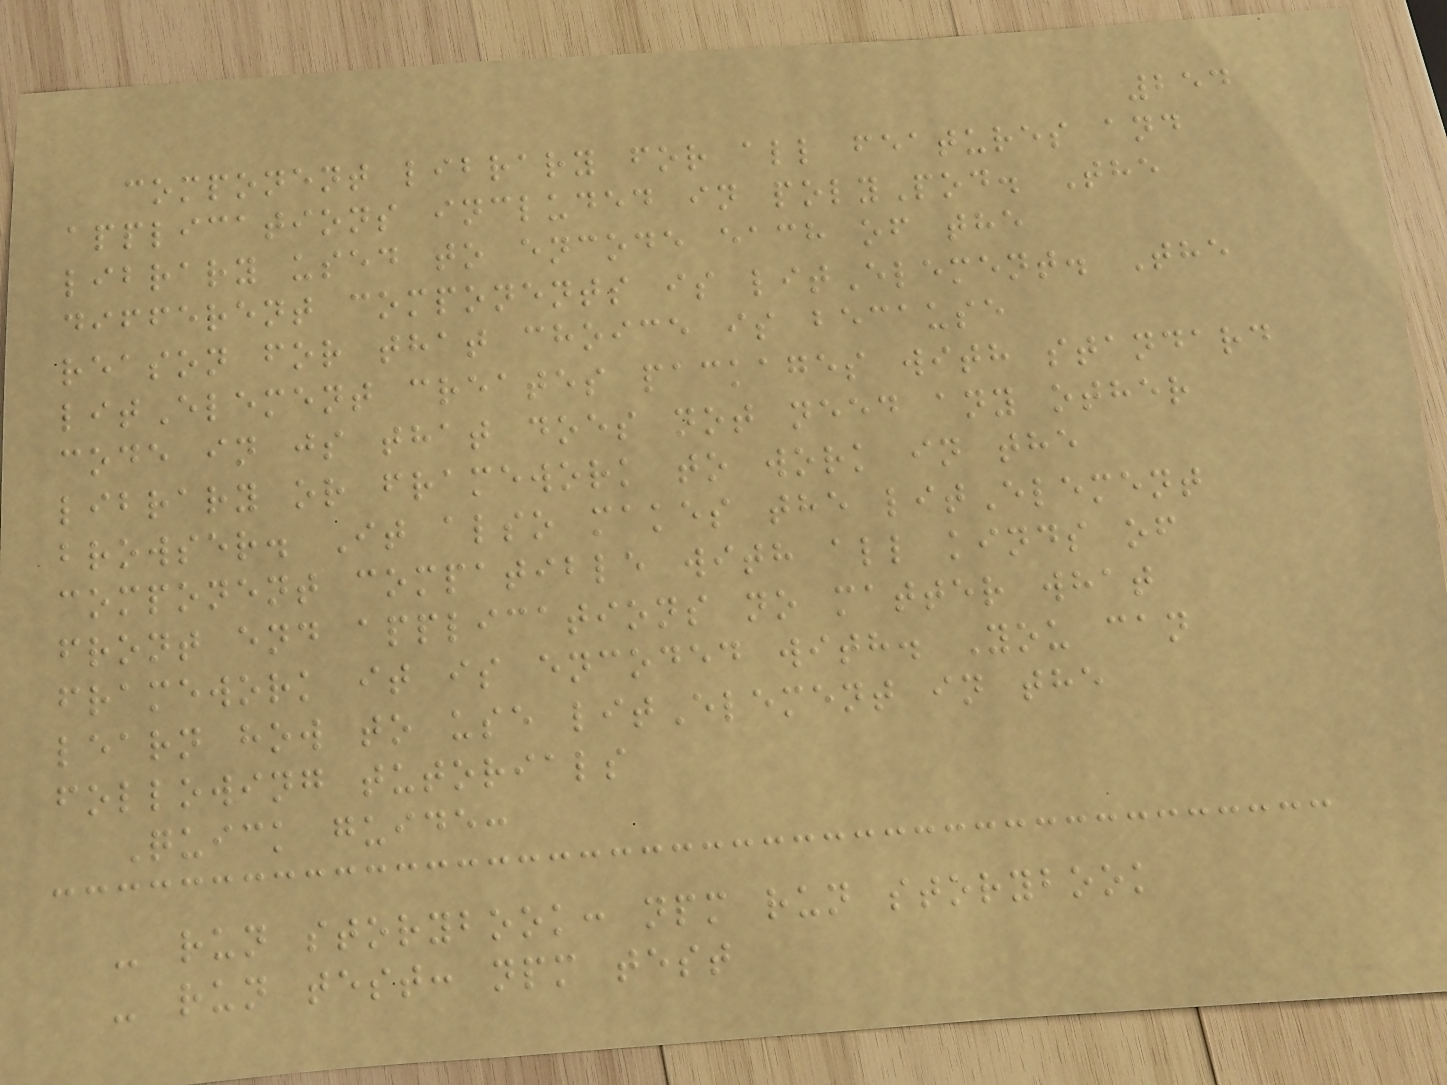254
component library for all features and
applications included in polyPod. The
library used to encode each of the
different components is litElement. The
reason for that choice is because
litElement creates packages with standard
code in js that does not need any other
library or framework to work in the
browser. It also makes the litElement
component compatible with all kinds of
front end applications no matter what
framework it is encoded with. You can
learn how to use litElement in the
following tutorials
Quick guide:
- run storybook: npm run storybook
- run test: npm test
